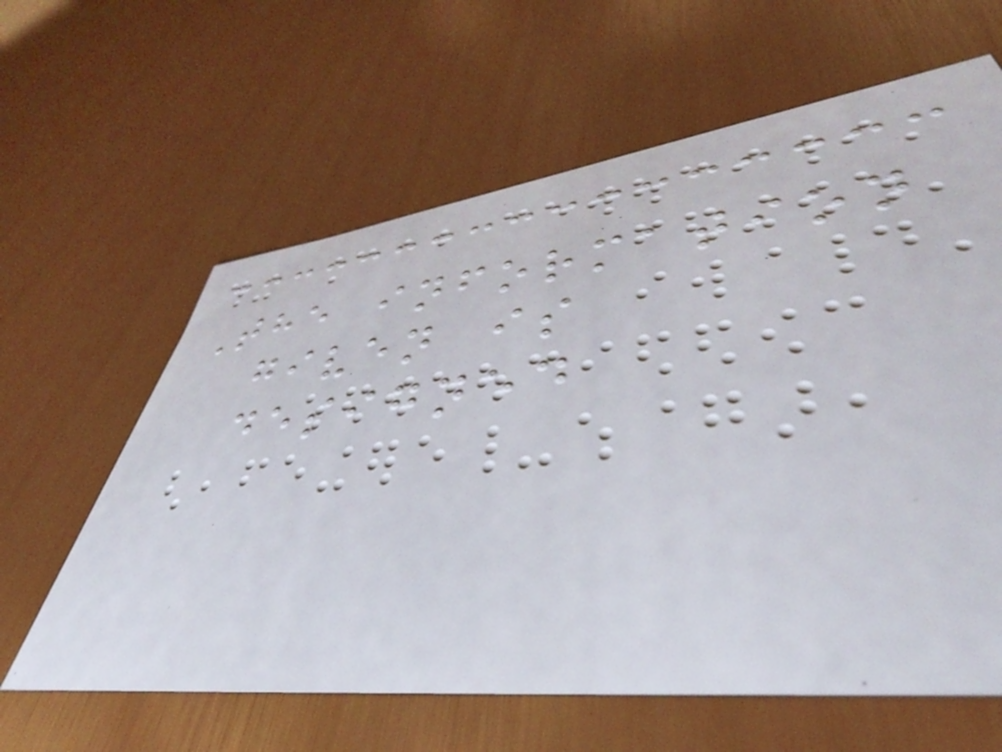The information
given is
designed
